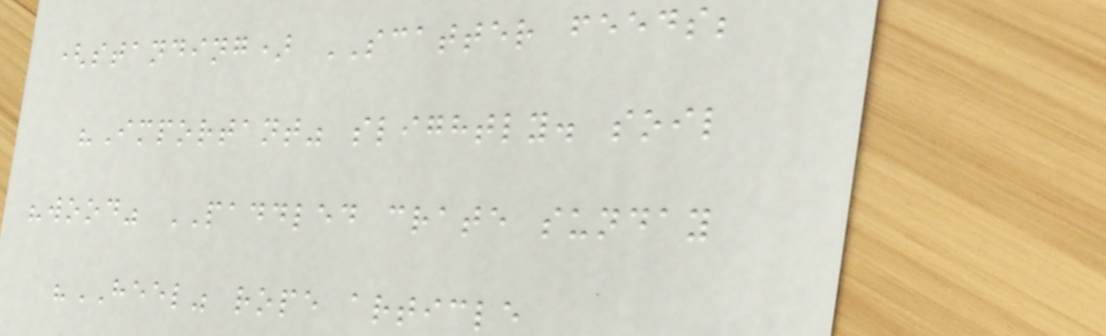(standing) SCATTER feeds;
"Important" slightly. soil
"wood" PADDLED crate sunday
"HEEL" rope article
